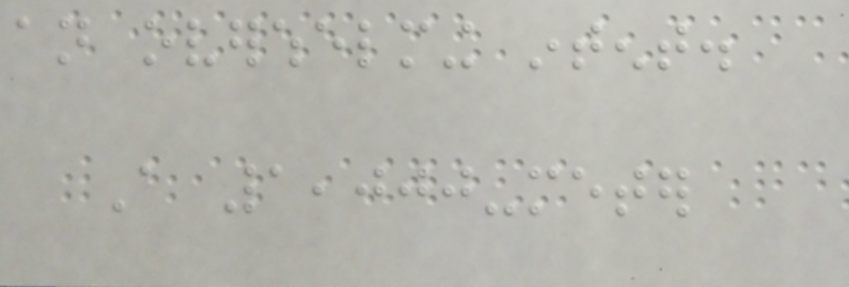an overwhelming intent.
A 1,000-meter
